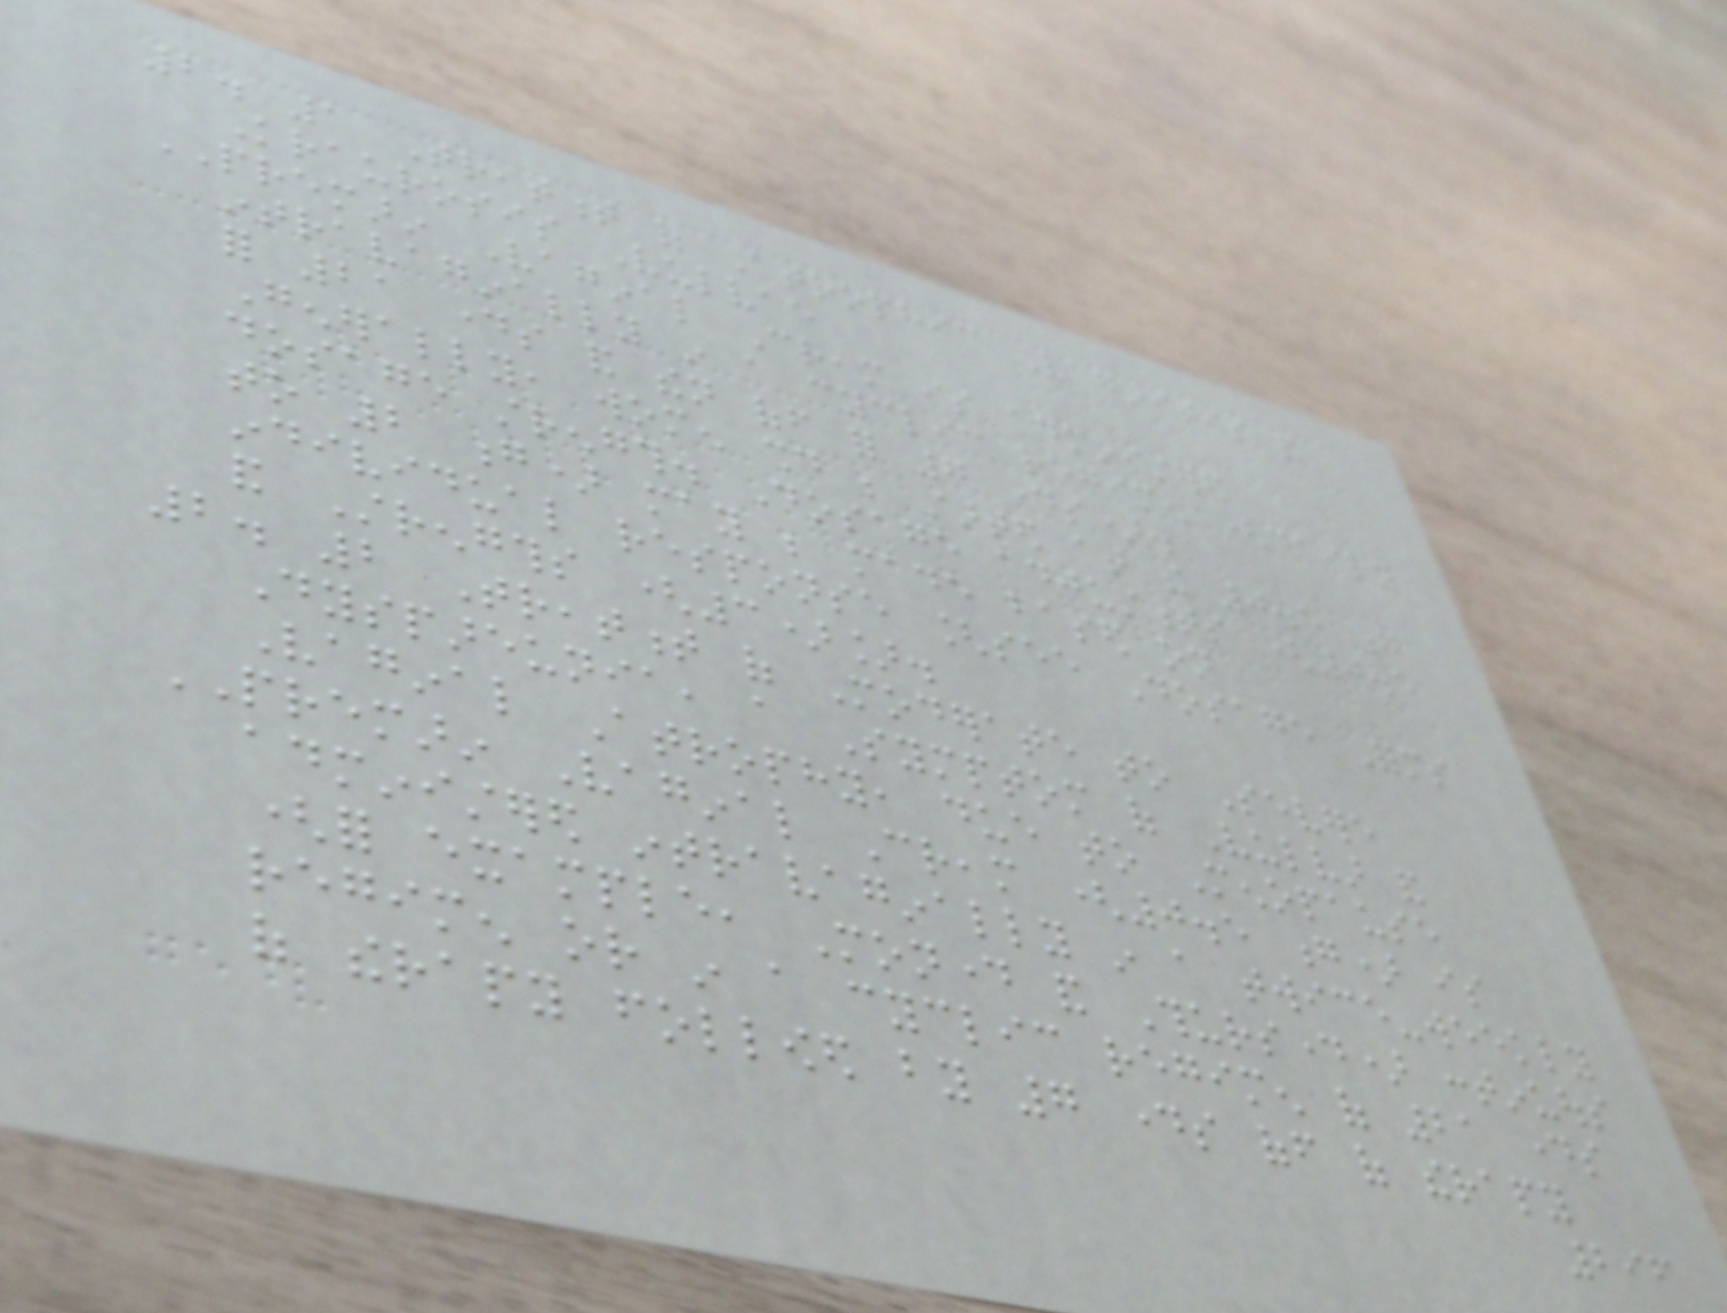2. 1 Treatment of Atrophic Vaginitis and
Kraurosis Vulvae
PREMARIN Vaginal Cream is administered
intravaginally in a cyclic regimen (daily
for 21 days and then off for 7 days).
Generally, women should be started at the 0.5 g
dosage strength. Dosage adjustments (0.5
to 2 g) may be made based on
individual response [see Dosage Forms
and Strengths (3)].
2. 2 Treatment of Moderate to Severe
Dyspareunia, a Symptom of Vulvar and
Vaginal Atrophy, due to Menopause
PREMARIN Vaginal Cream (0.5 g) is
administered intravaginally in a twice-weekly
(for example, Monday and Thursday) continuous
regimen or in a cyclic regimen of 21 days
of therapy followed by 7 days off of therapy
296
